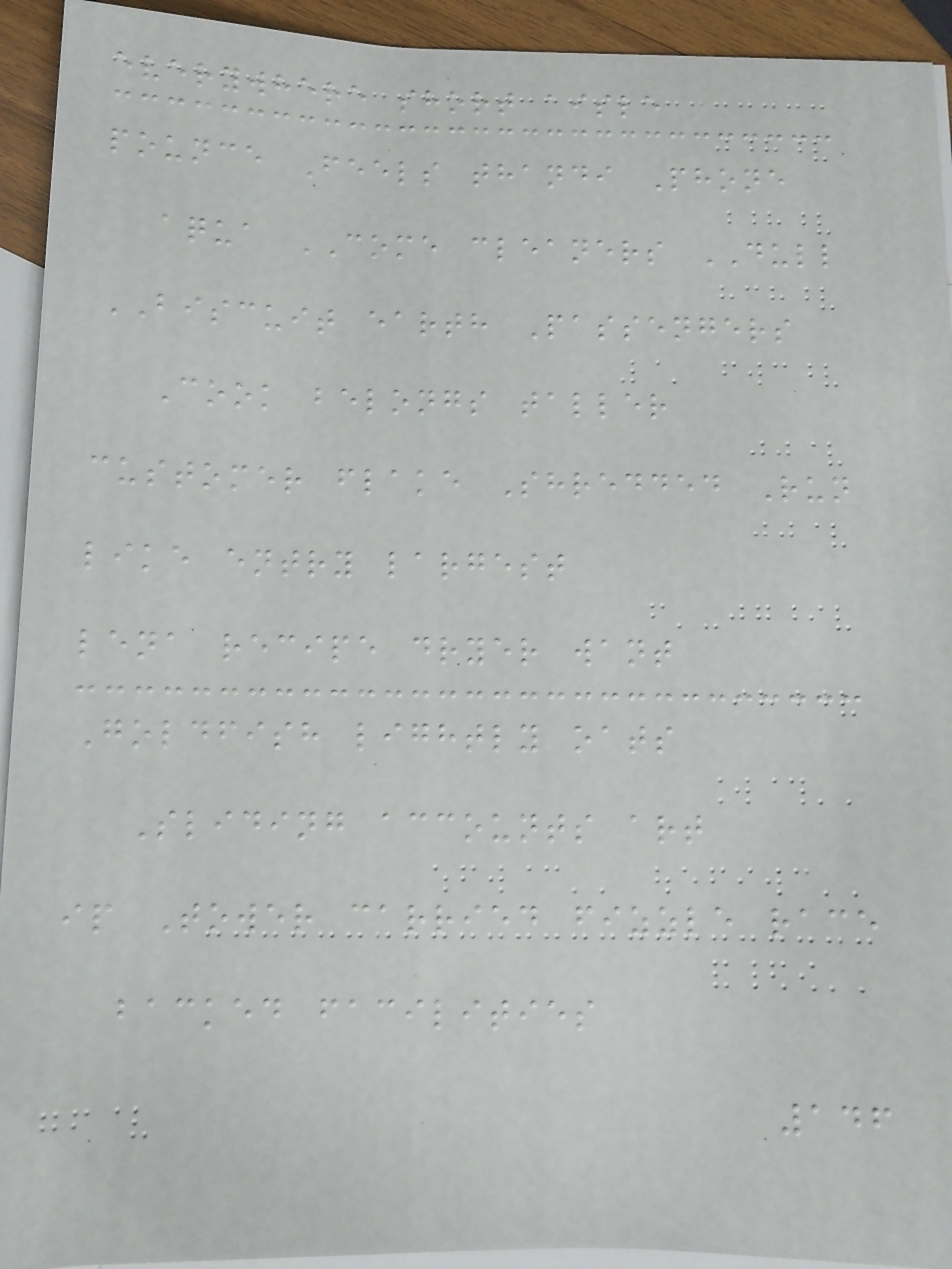everywhere short aisle
pounce Feels thandi Phone
aqua COME cleaners DULL
BISCUIT earth Passengers
Cook belongs taller
customer flake Shredded Run
like entry largest
lena recipe dryer want
Goldfish lightly oats
Sliding accounts art
ip Tower carried fizzle race
backed facilities
146
